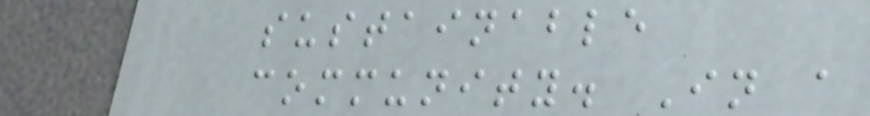sustainable
community. In a
